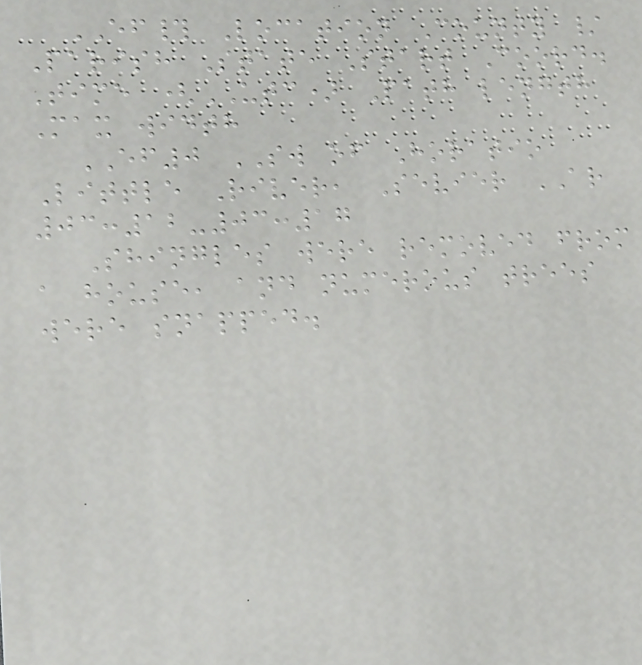EF# Location County /
Parish State Start Coord.
Time (UTC) Path length
Max width
EF0 SW of Horatio
Little River, Sevier AR
03:12-03:17
Shingles were removed from
a house, and numerous trees
were snapped.
